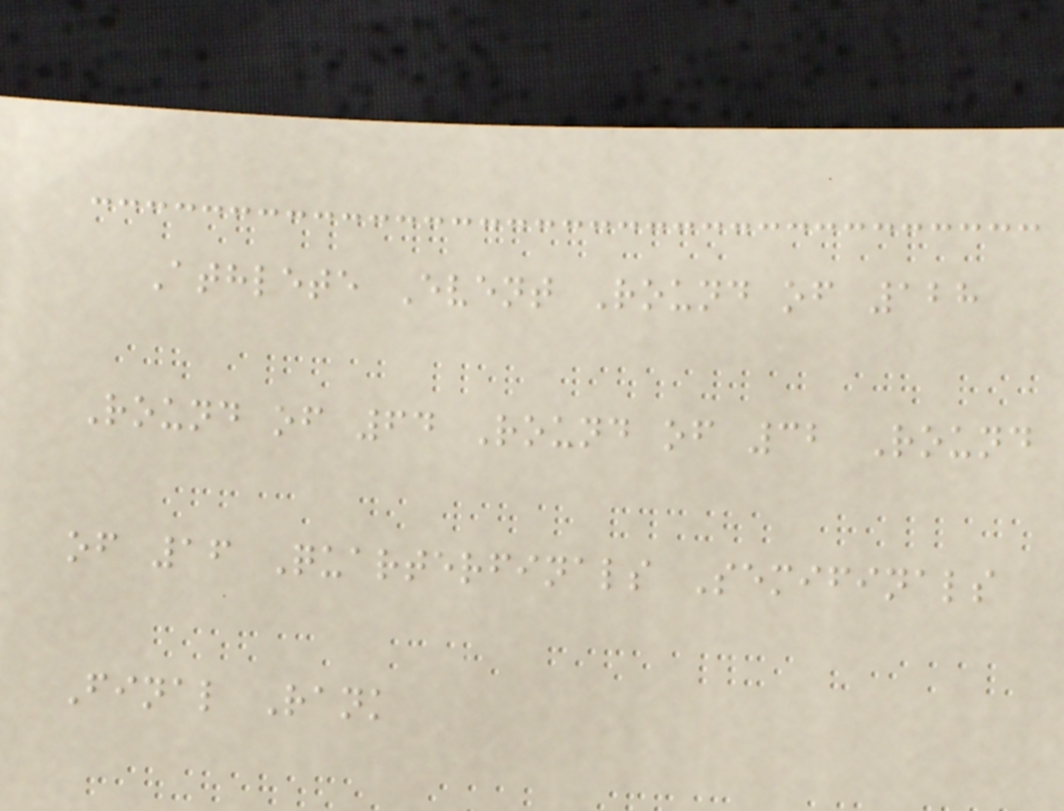Athlete Event Round of 128
Round of 64 Round of 32 Round
of 16 Quarterfinals Semifinals
Final Rank
